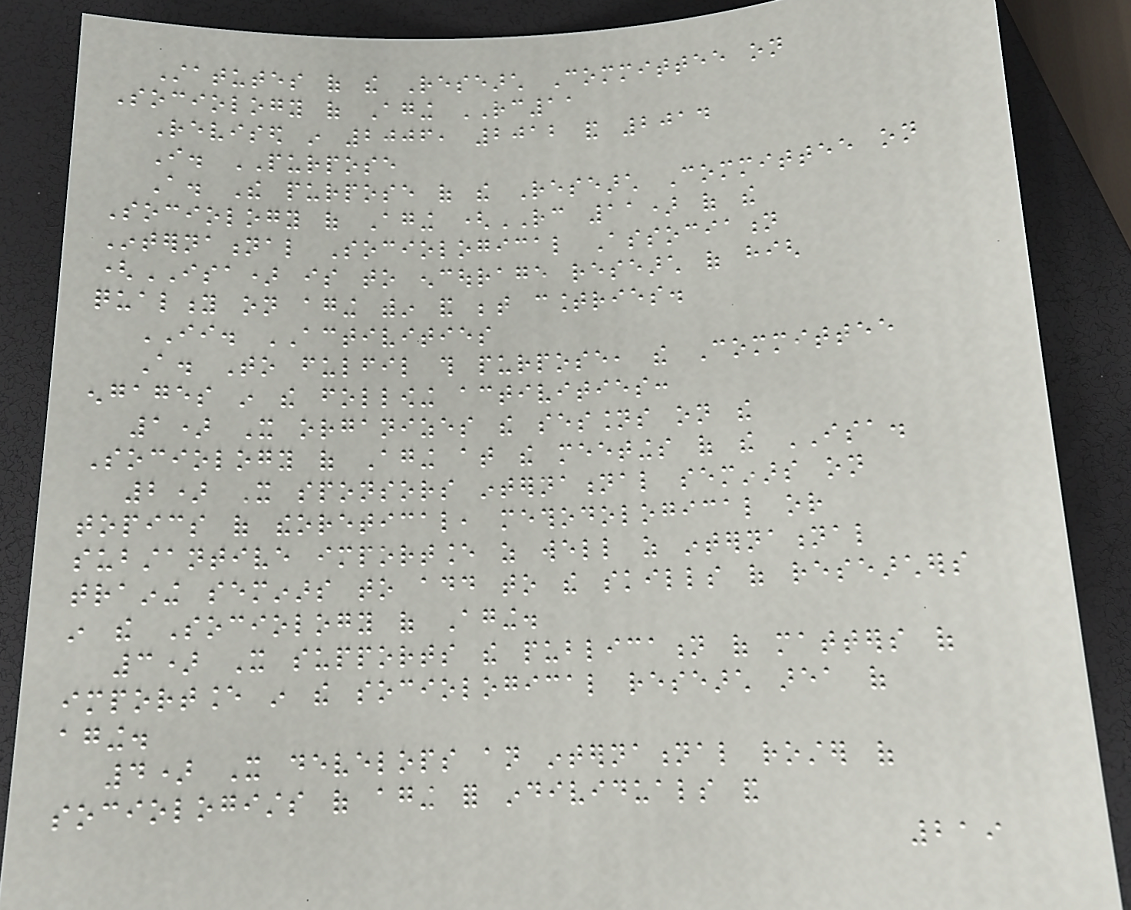Statutes of the Research Committee on
Sociology of Aging RC11
Revised in 2006, 2012 and 2014
I. PURPOSE
A. The purpose of the Research Committee on
Sociology of Aging (RC 11) of the
International Sociological Association
(ISA) is to encourage research of high
quality on aging within and between countries.
II. ACTIVITIES
A. To fulfil this purpose, the Committee
engages in the following activities:
1) It organizes the sessions on the
Sociology of Aging at the meetings of the ISA.
2) It sponsors international seminars on
topics of theoretical, methodological or
substantive importance as well as international
training seminars to add to the skills of researchers
in the Sociology of Aging.
3) It supports the publication of matters of
importance in the sociological research area of
aging.
4) It develops an international roster of
sociologists of aging for individuals and
219
